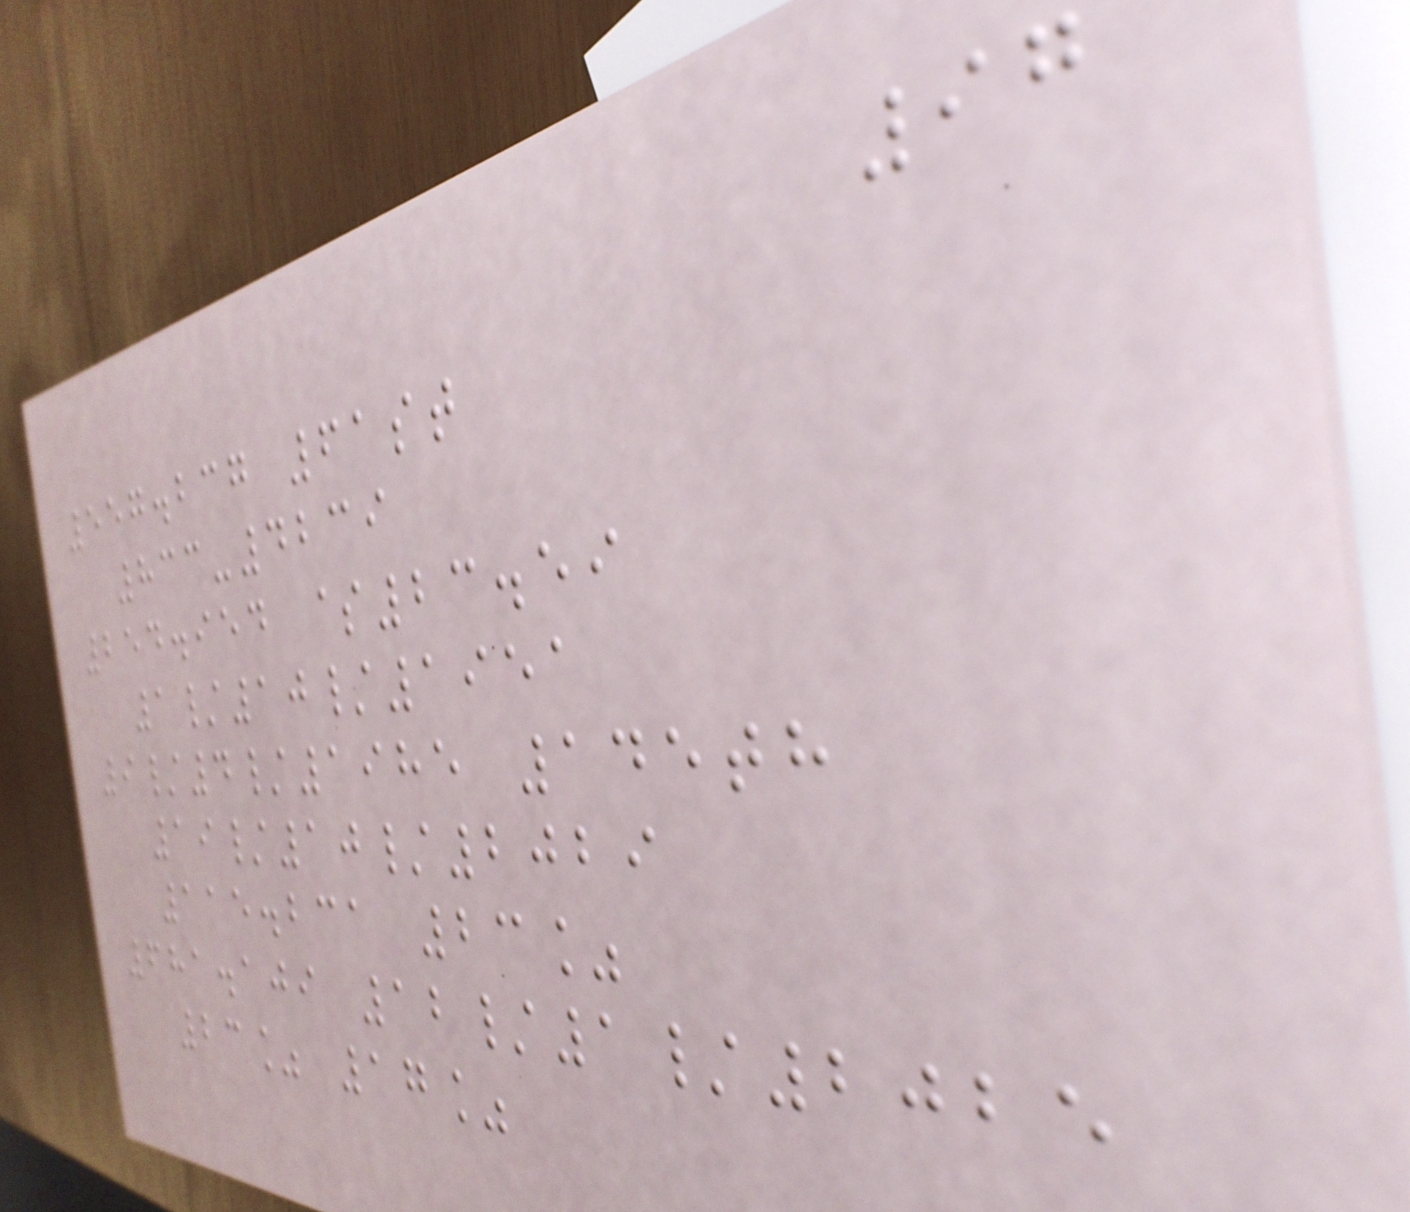97
557.237 61st
833-4239
254.954 $23.59
1/10/1951
9/4/1985 145th
19/10/2029
115.231 23%
681.109 12/1/2025
23% 17%
